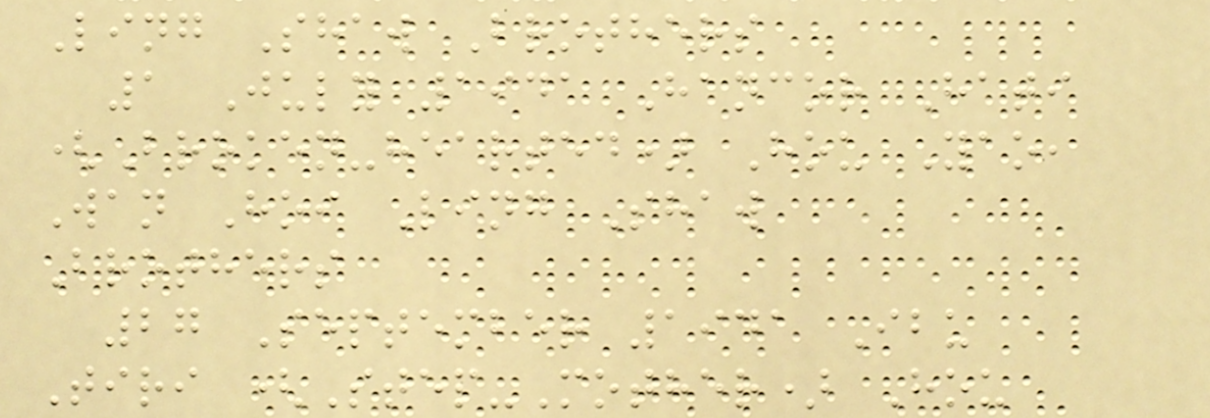Ling Shaw Brothers
1 July 1941 Hancor Hati
(Broken-hearted) Hou Yao,
Wan Hoi Ling Shaw
Brothers
27 September 1941 Ibu
Tiri (Step-Mother) Hou
